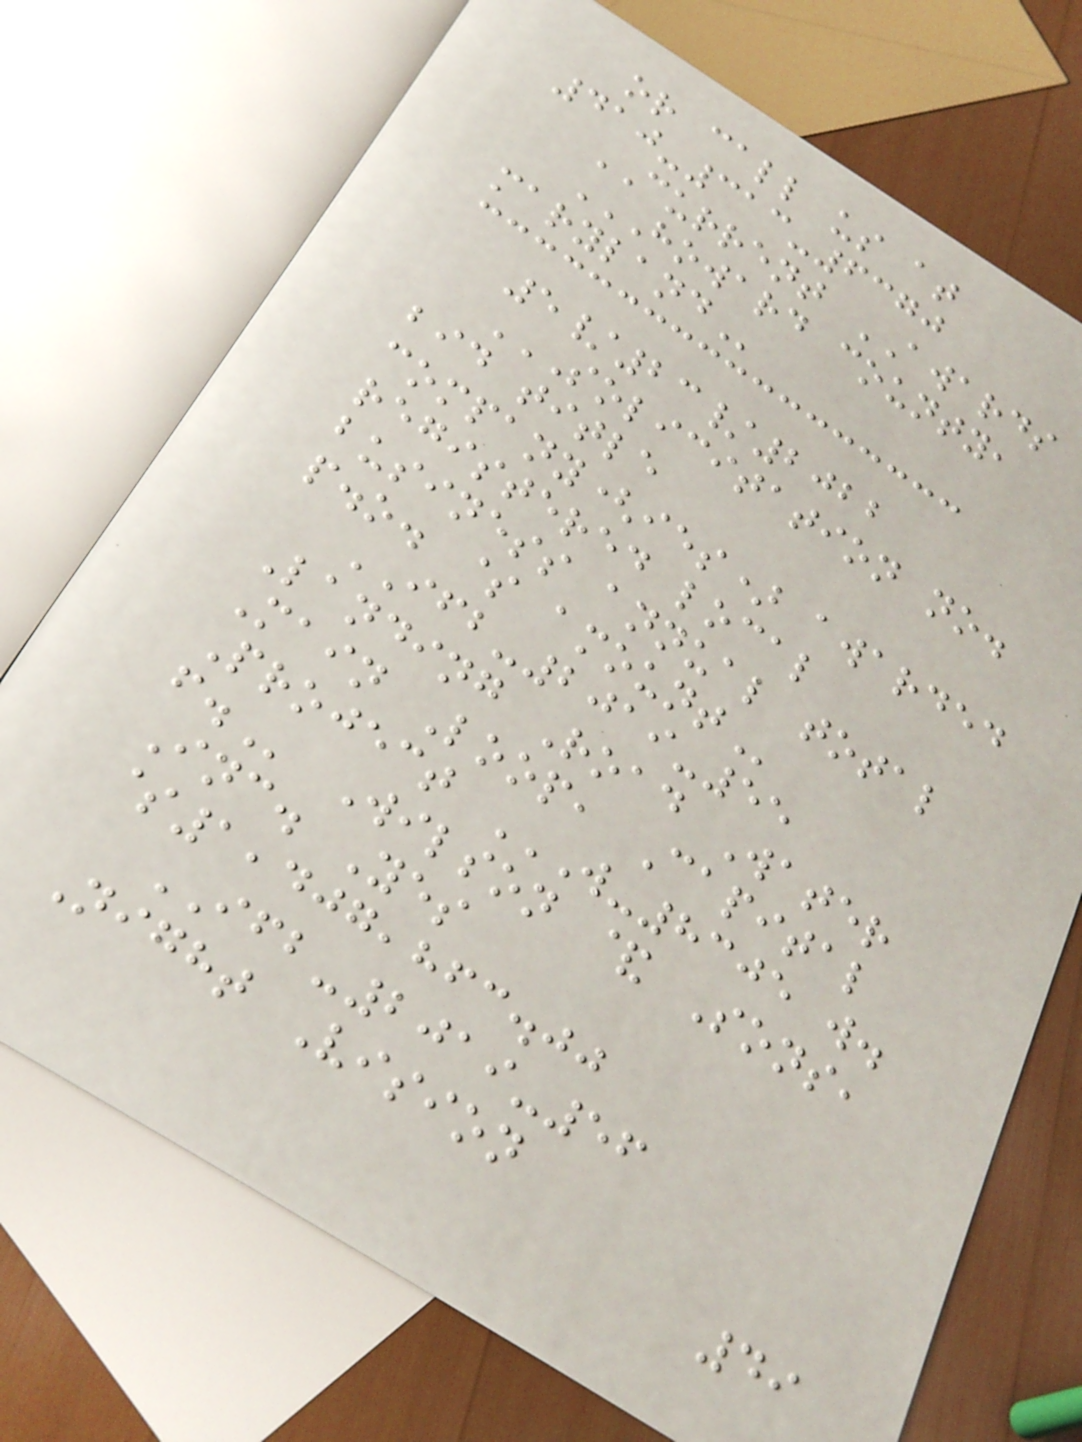or call us at
410-313-6370
CURRENT AWARDS
HOWARD COUNTY,
MARYLAND
5/23/2022
SOLICITATION NO.
BID TITLE
COMPANY(IES) AWARDED
REGISTERED LOCAL
BUSINESS ANNUAL TOTAL
P.O. $ AMOUNT
IFB-2019-55
Landing Road Water
Main Loop, Capital
Project W-8305 W.
F. Wilson & Sons,
Inc. Yes
$1,407,863.00
IFB-2019-56
Night Vision
49
